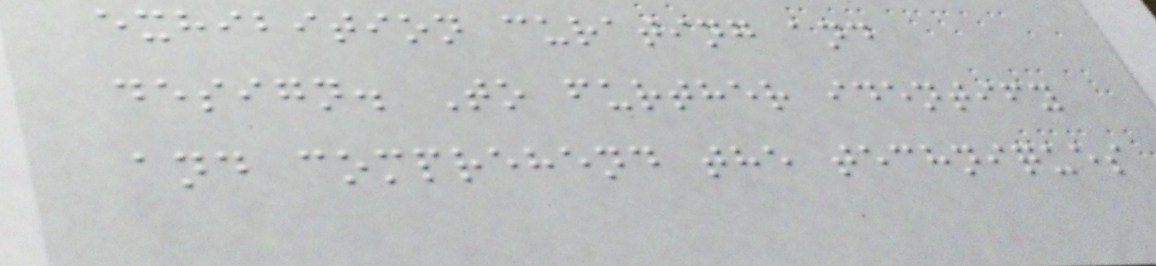exhibition curating and
design. To further identify
and comprehend the techniques
